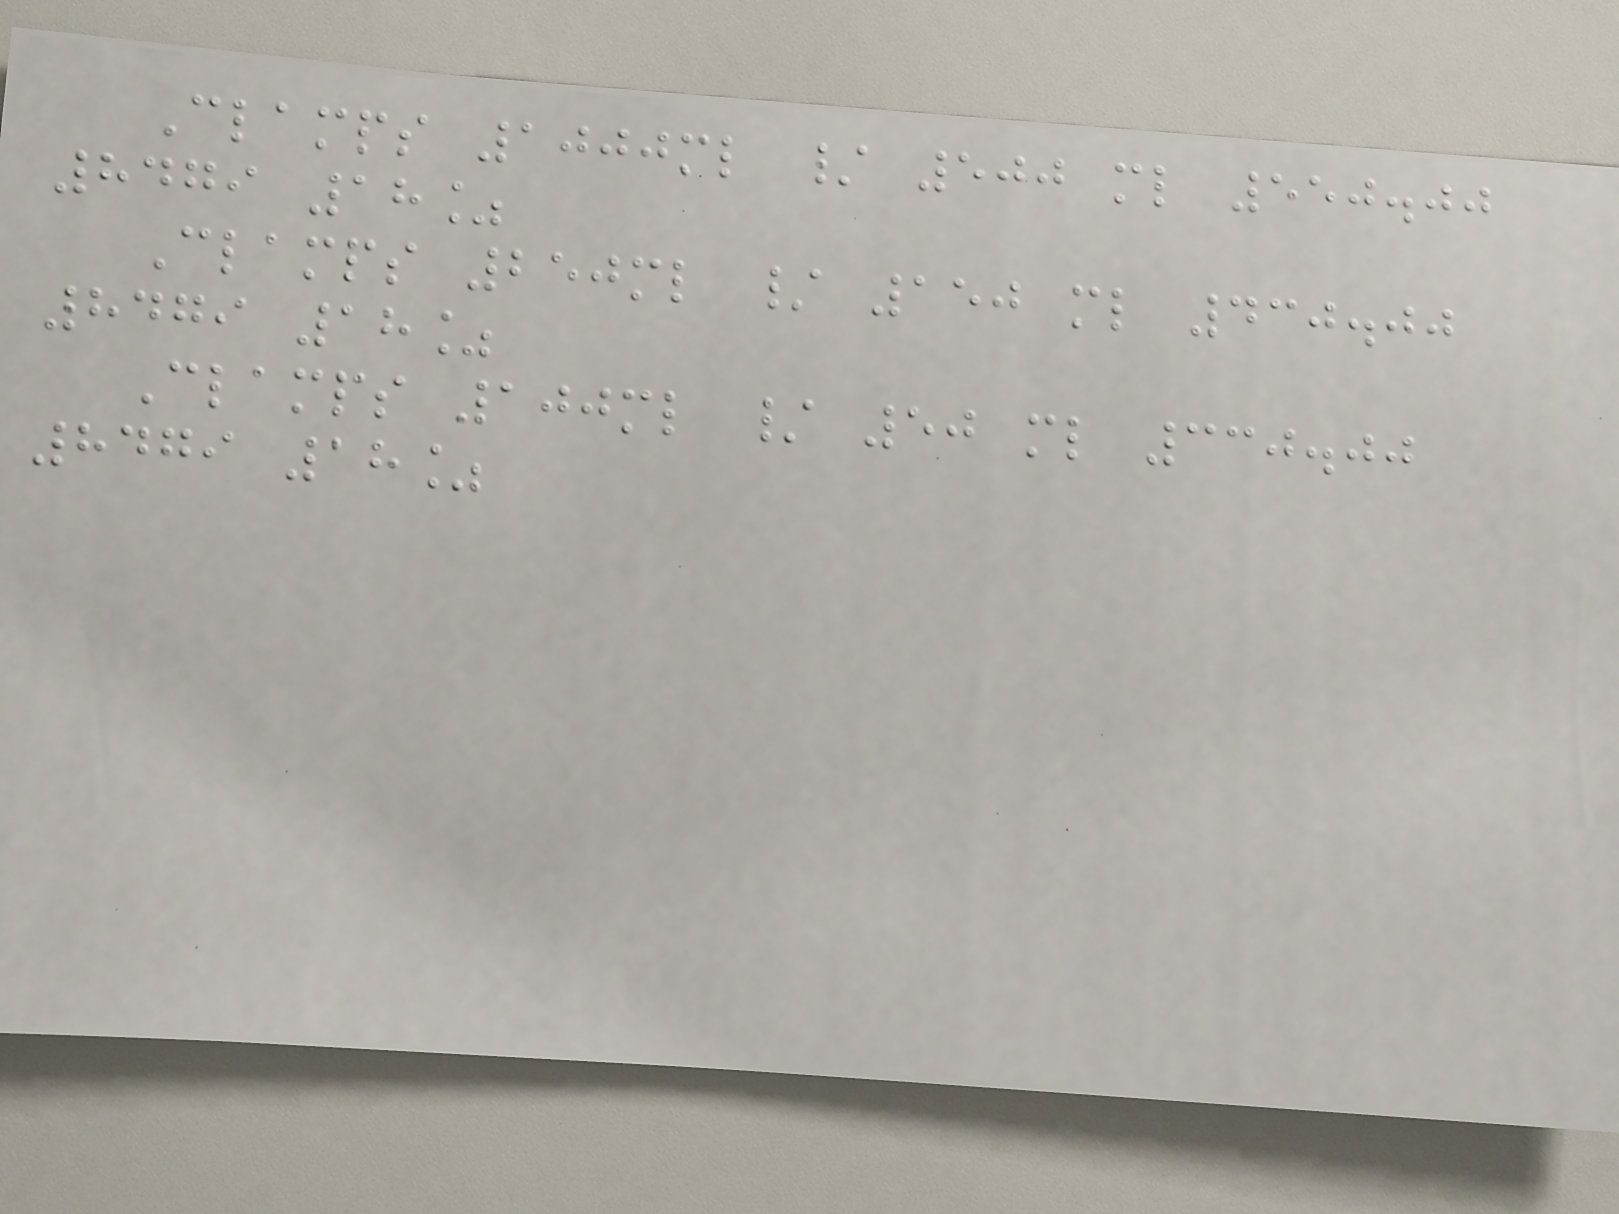Clamps 1000ml / 500 ml 550.00
8479 18%
Clamps 250ml / 150 ml 430.00
8479 18%
Clamps 100ml / 50 ml 330.00
8479 18%
